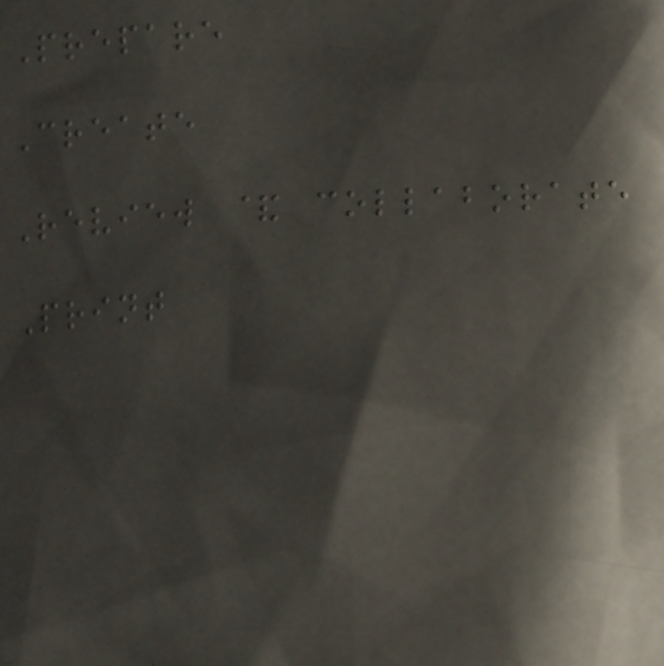Prepare
Create
Review & collaborate
Print
